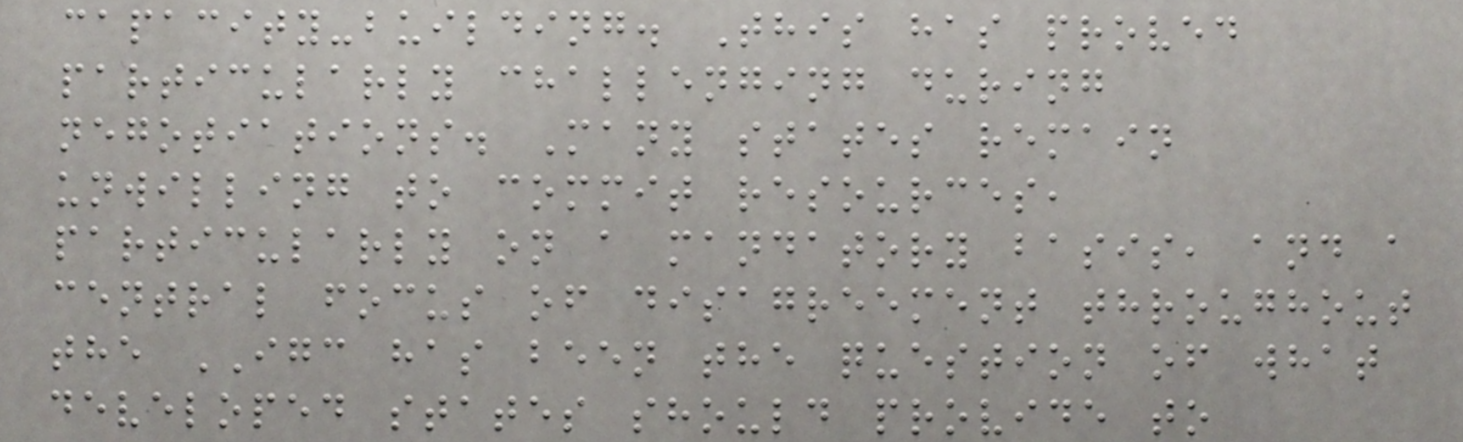capacity-building. This has proved
particularly challenging during
negotiations. Many states remain
unwilling to commit resources,
particularly on a mandatory basis, and a
central focus of disagreement throughout
the IGC has been the question of what
developed states should provide to
